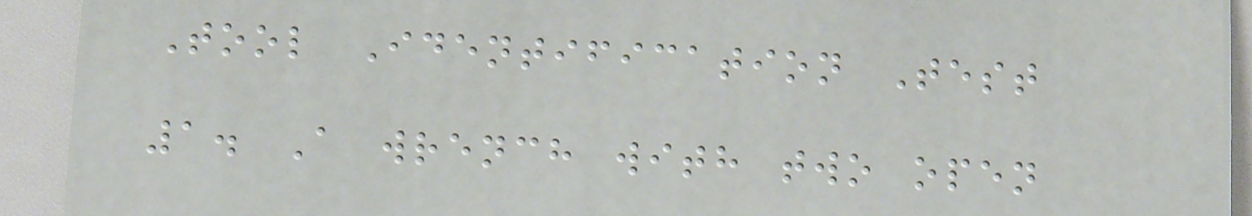Tool Identification Test
1. A wrench with two open
